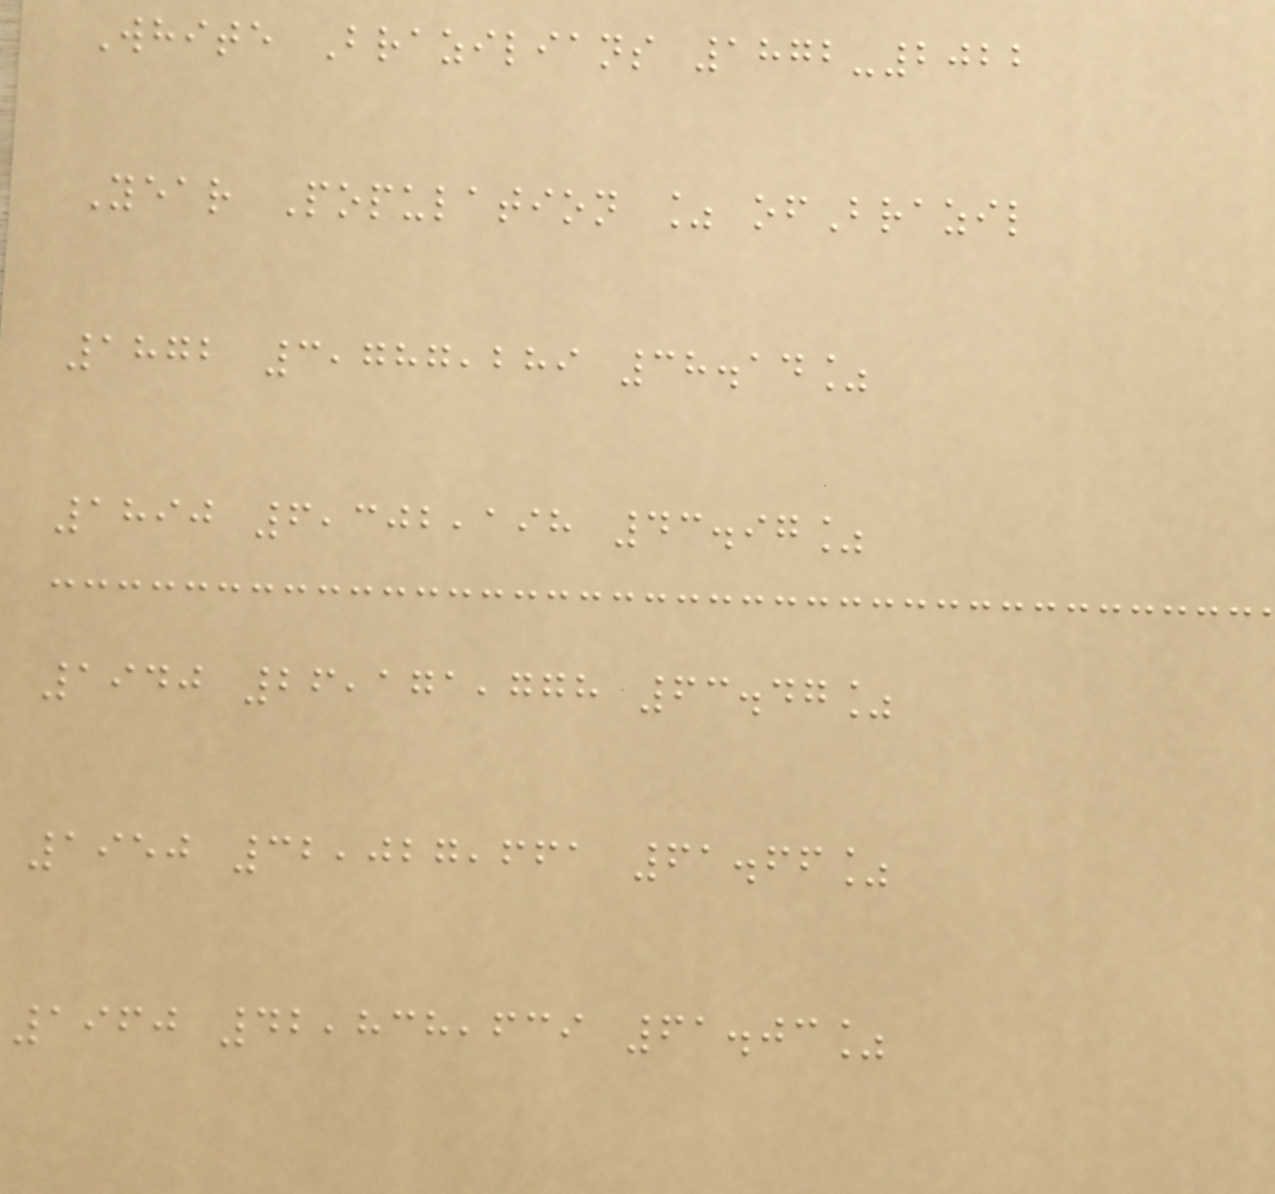White Brazilians 1872-2022
Year Population % ofBrazil
1872 3,787,289 38.14%
1890 6,302,198 43.97%
1940 26,171,778 63.47%
1950 32,027,661 61.66%
1960 42,838,639 61.03%
